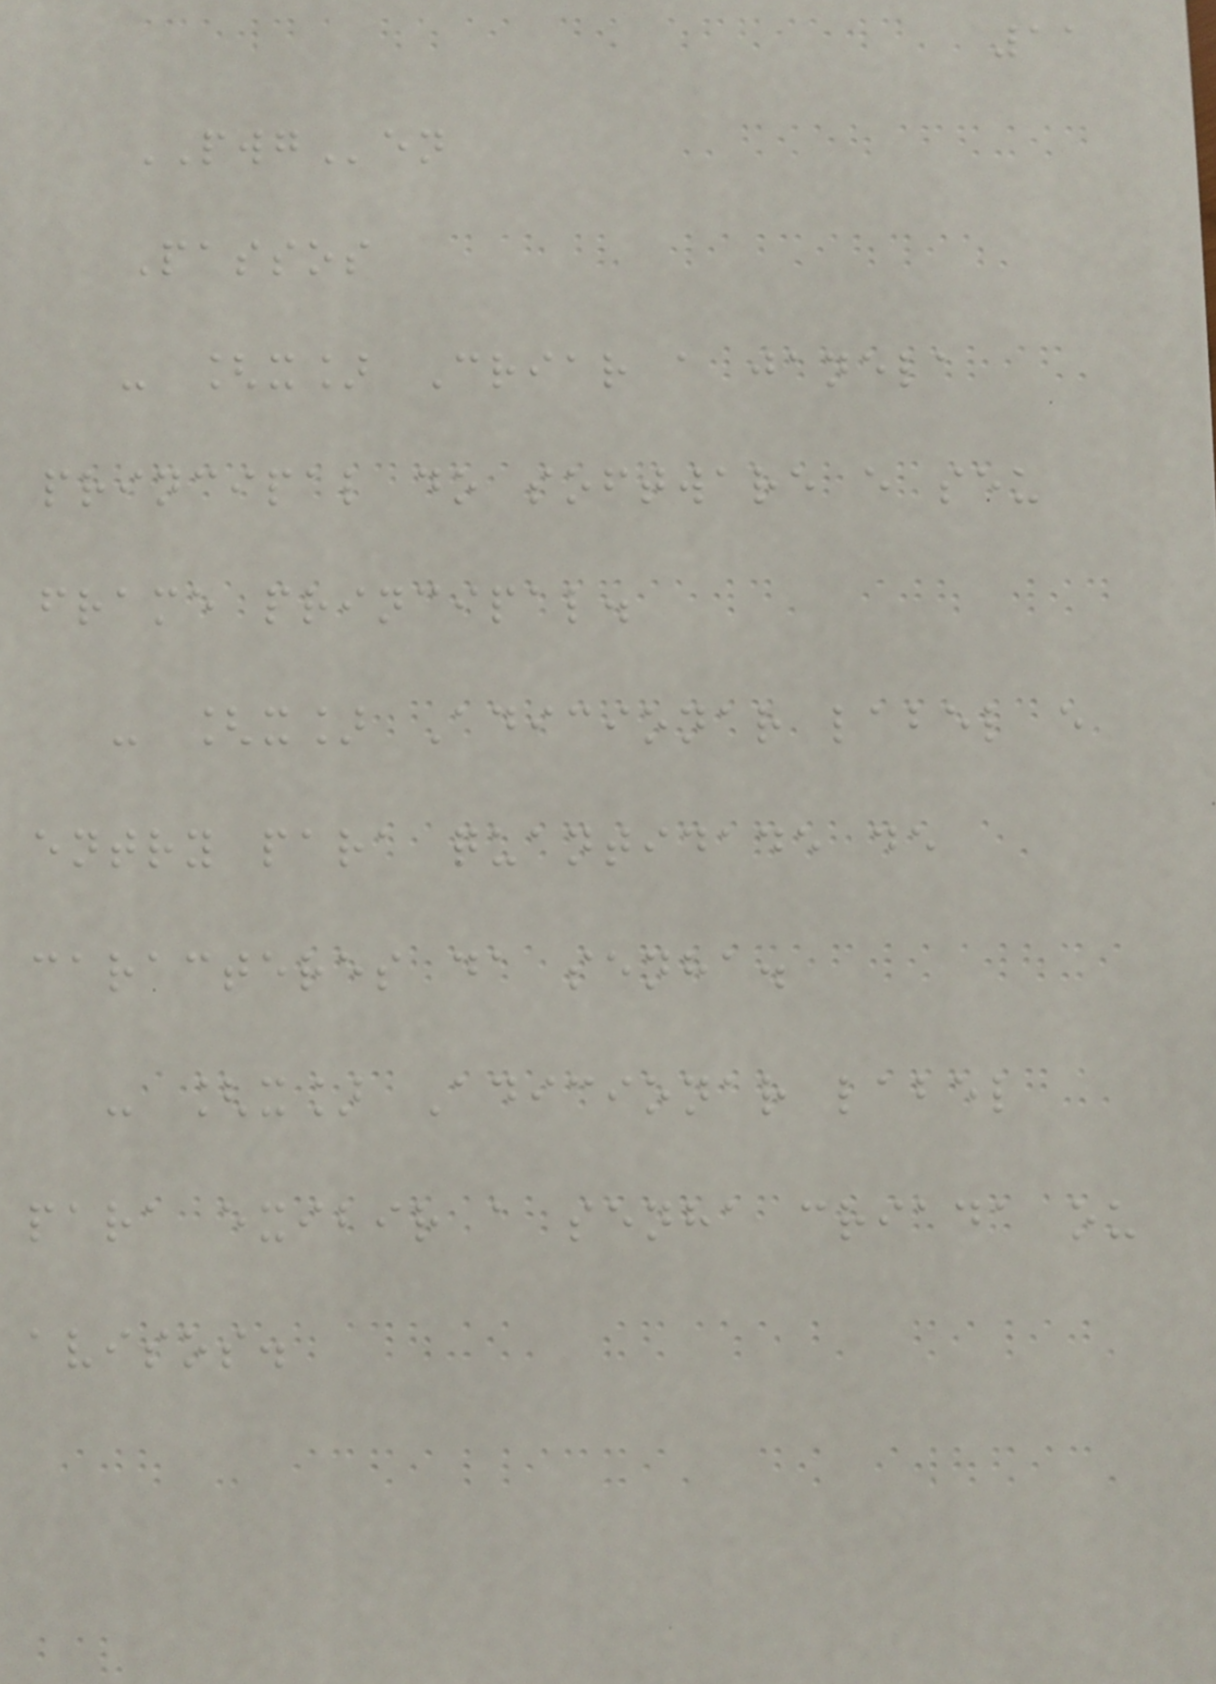11
PWGen
Passos
- [x] Criar a janela
principal do software e seu
frame principal.
- [x] Adicionar label e
entry para quantidade de
caracteres da senha.
- [x] Adicionar label
para exibir a senha criada ou
avisos.
